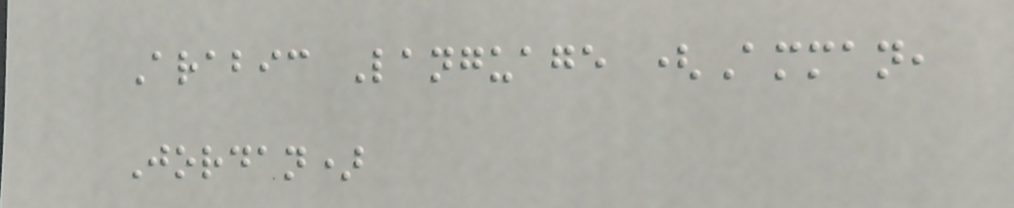Arabic Language (Amman,
Jordan)
